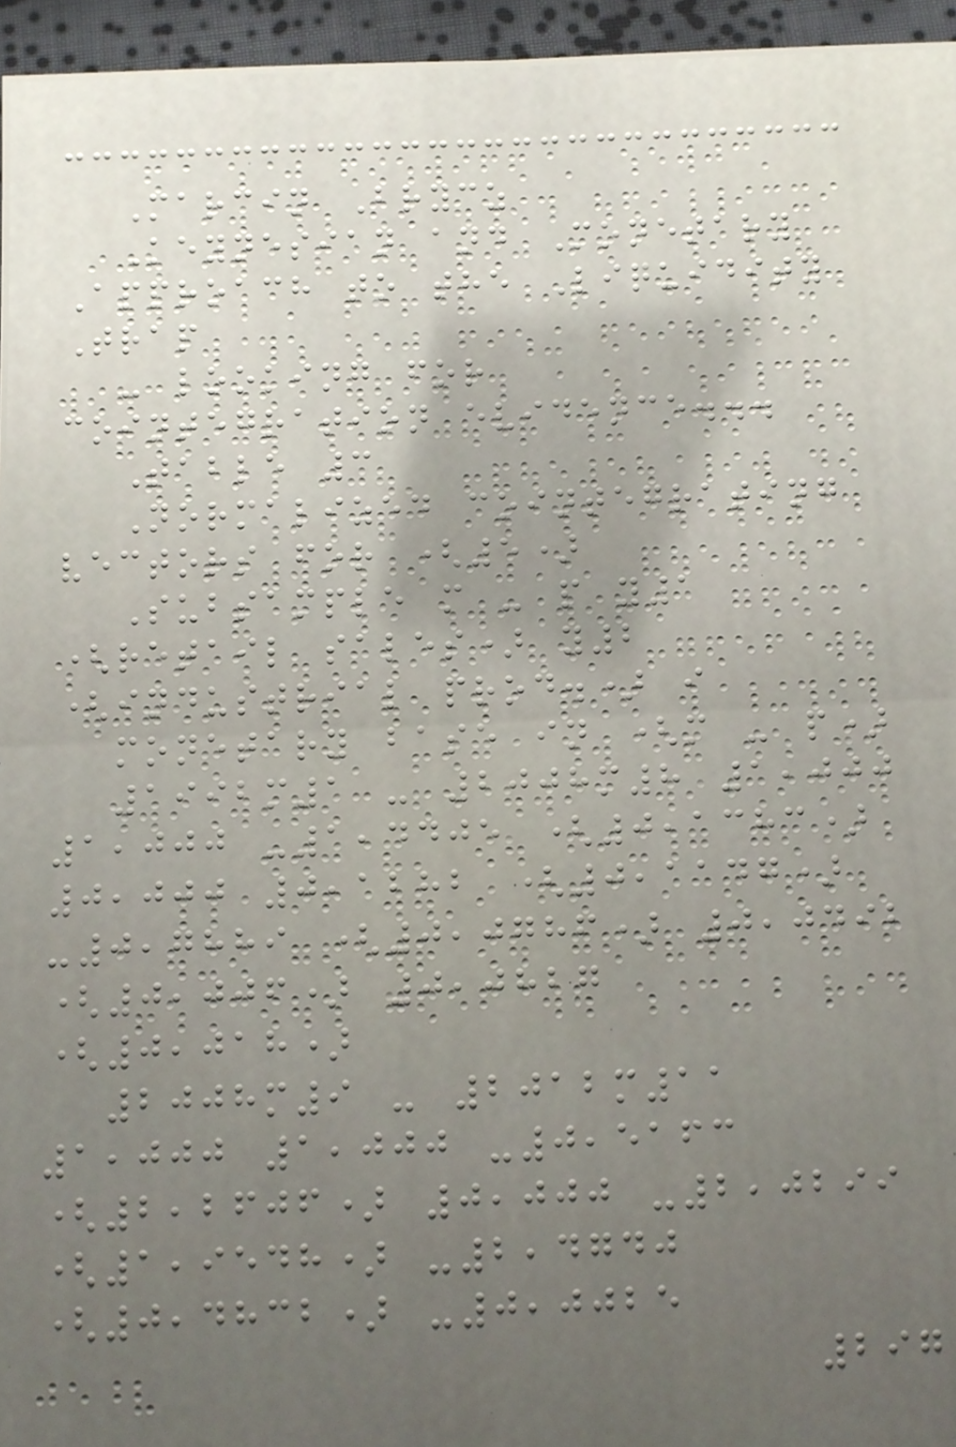Marcin Brycz
Keynesian and Monetary
Approach to the Liquidity
Trap
- looking for
cointegration evidence...
Table 3
Normalized cointegrating
vectors for (5)
Subsample m - p y1
(retail sales) y2
(industrial prod.) i
monetary base in (m - p)
1992m1 - 2008m8 1,000
1,000 -1,4405 (0,1383)
0,000 0,1282 (0,1147)
-0,7889 (0,0786) 0,0492
(0,006) 0,0827
(0,018)
2008m9 - 2012m11
1,000 1,000 -0,5163
(2,2606) 0,000 -2,0299
(1,9548) -2,4740
(0,4832) -0,0025
297
